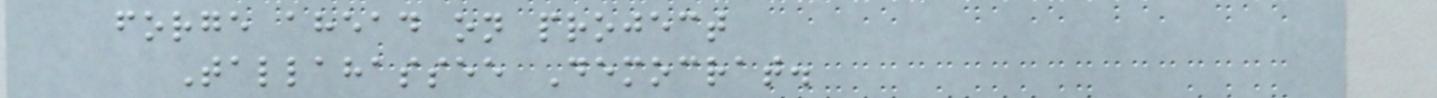forge ahead on project
Tallahassee Democrat.
